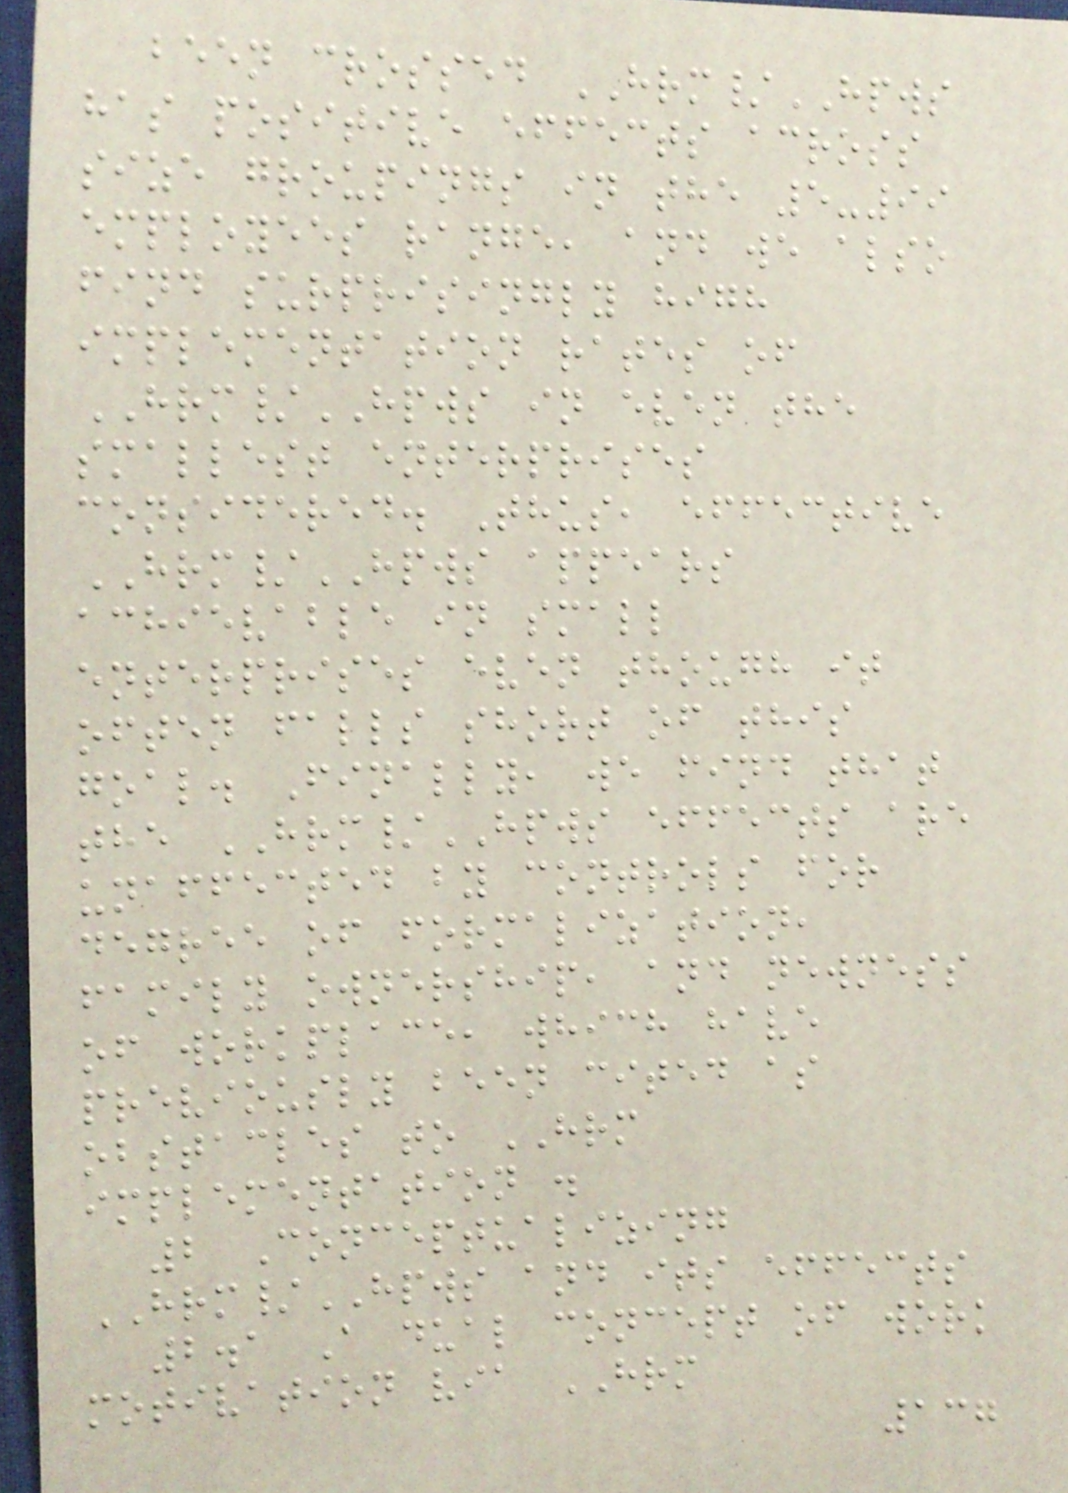been crossed HRM/HPWS
has positive effects across
size groupings in the 5-99
employees range, and we also
find surprisingly high
implementation rates of
HRM/HPWS in even the
smallest enterprises
considered. Thus, effective
HRM/HPWS appears
achievable in small
enterprises even though it
often falls short of this
goal. Finally, we find that
the HRM/HPWS effects are
unaffected by controls for
degree of formalization,
family ownership, and newness
of workplace, which have
previously been cited as
obstacles to HRM
implementation .
2 Conceptualizing
HRM/HPWS and its effects
2.1 A dual concept of work
motivation via HRM
137
